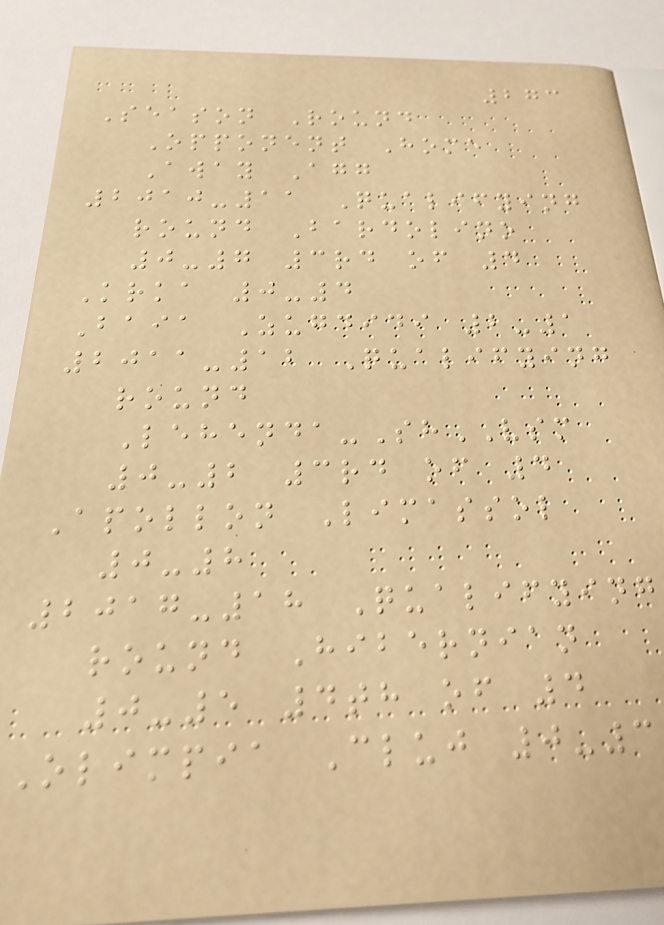273
Season Round
Opponent Home
Away Agg
2010-11 Qualifying
round Bardolino
0-7 3rd of 4
Krka 0-4
Baia Zugdidi 2-1
2011-12 Qualifying
round
Lehenda-ShVSM
0-2 3rd of 4
Apollon Limassol
0-8
2017-18 Qualifying
round Hibernian
0-5 4th of 4
Olimpia Cluj 0-3
